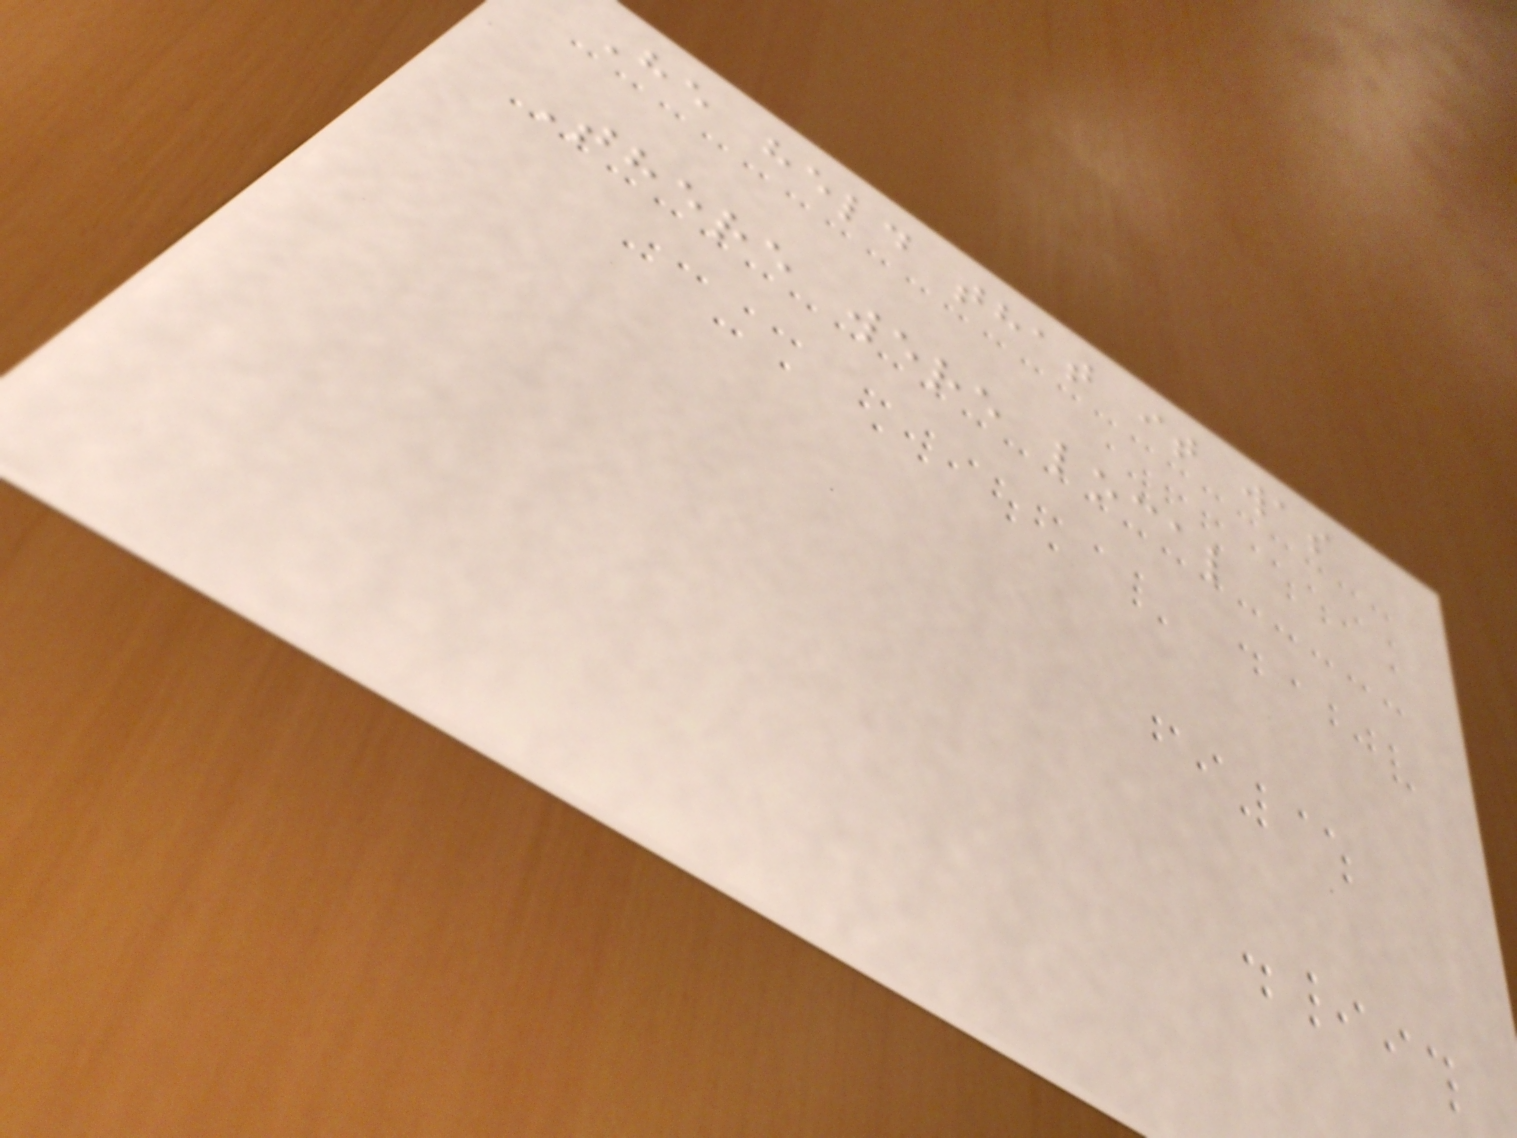He held that it was
There were local
